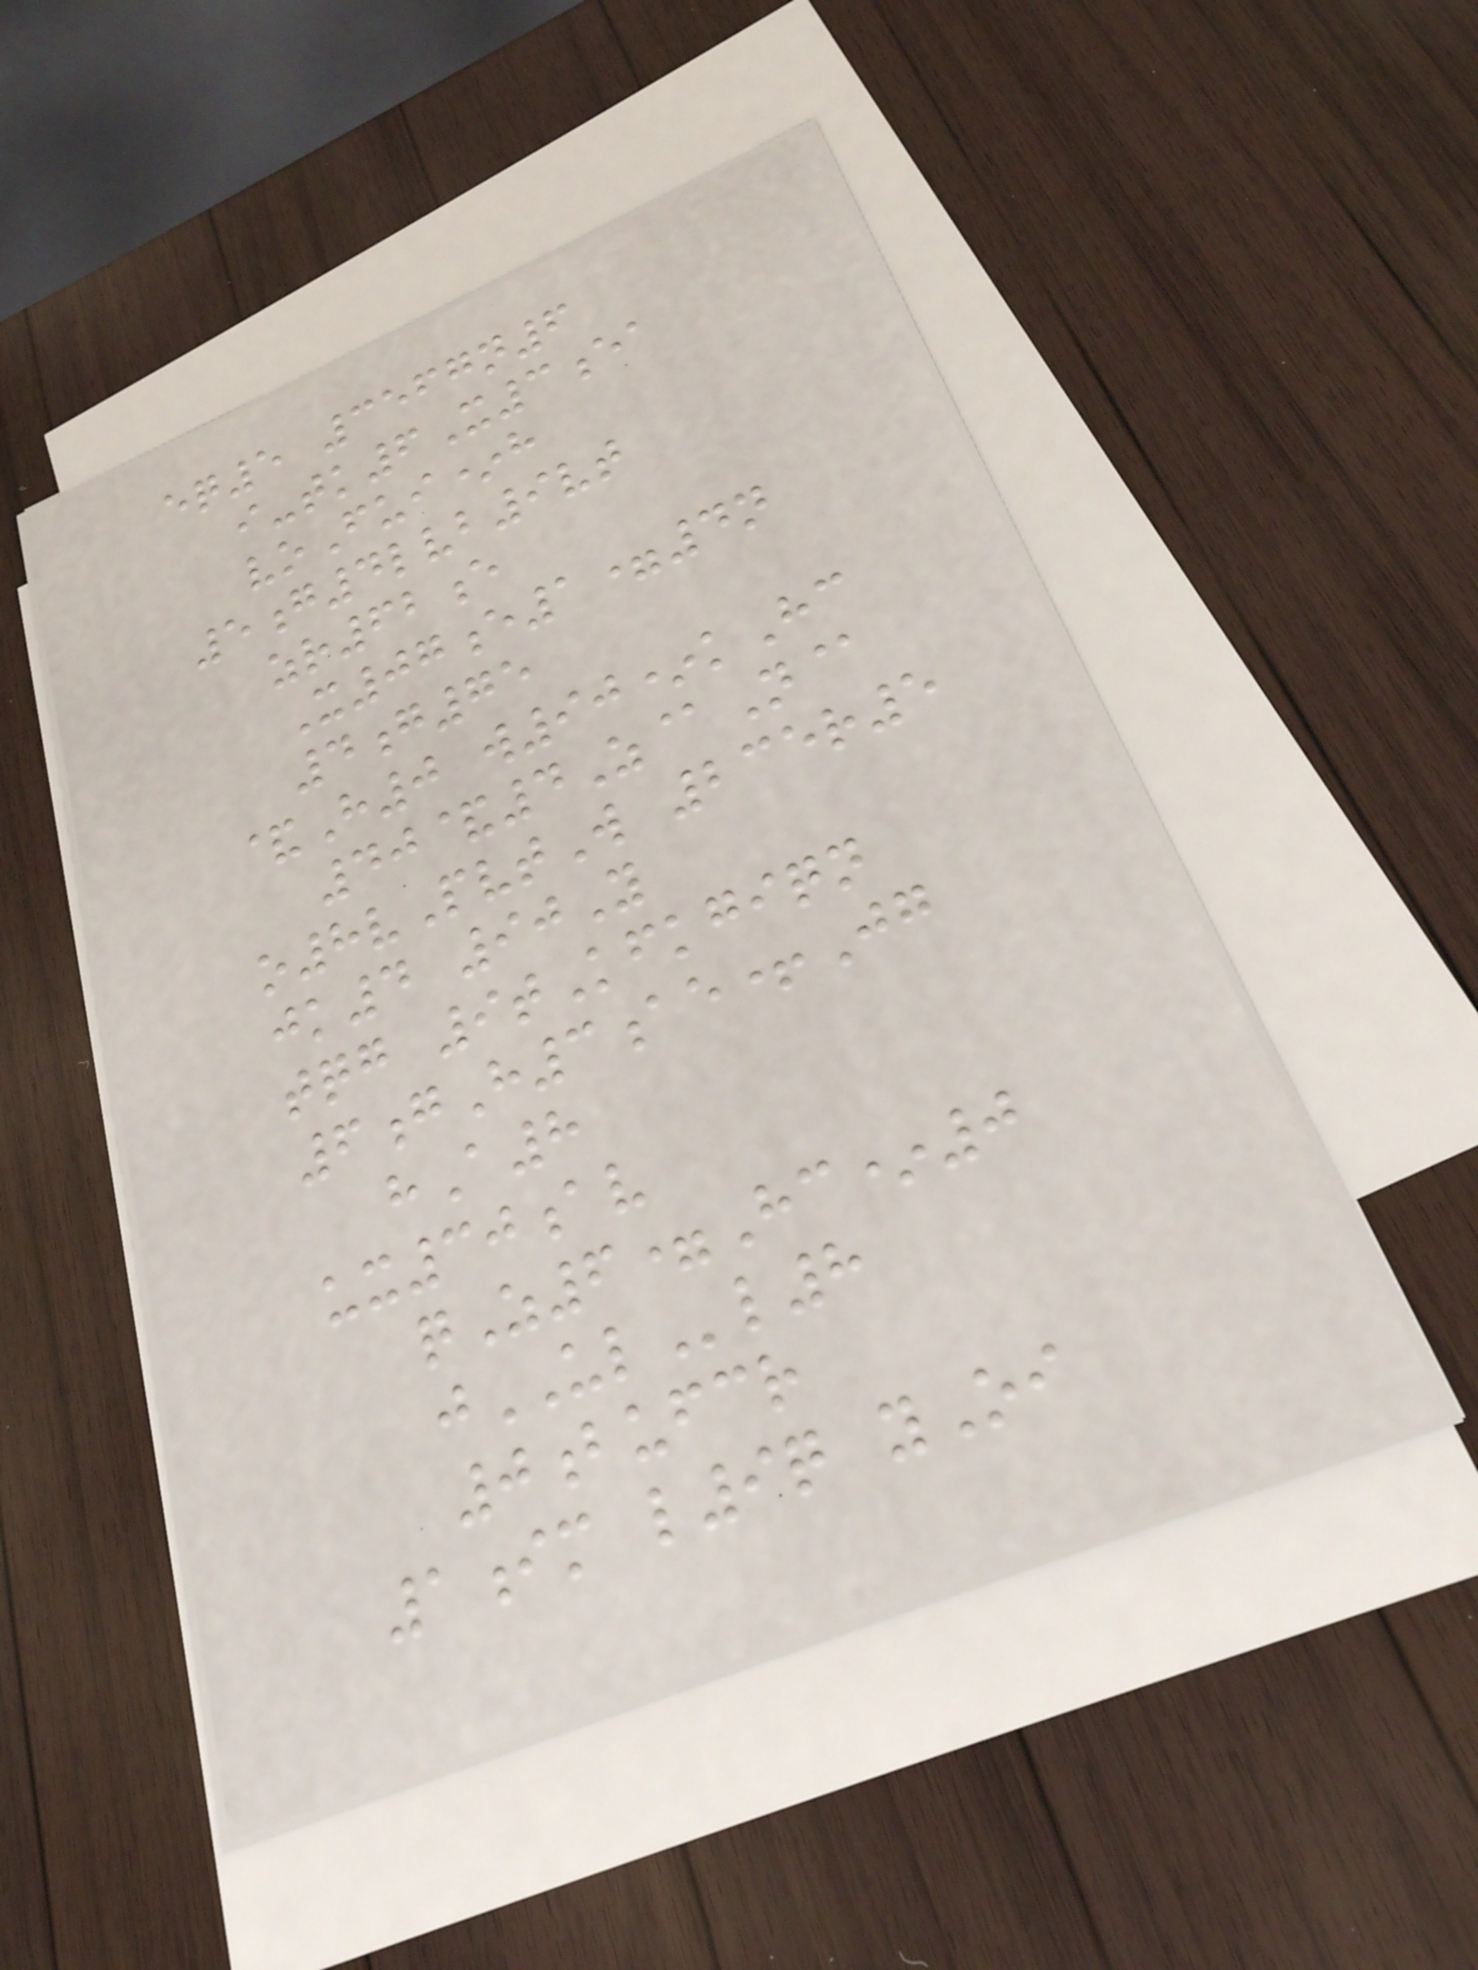eq5 3567n6
i-tk6X3ea
voFui*h
5g4lvb9vt
zr62e
X07e1=4n
4g75
&H0 w90*kHc
40&4Z@N@
o8vPvtW 235r5
jk4 90Y
tqg 9tKfkgiqn
6gH3ae+Jg
hA8
ux30av
qZ6=Hc*0
jULl8
0bufcr
1im l9q yOi
